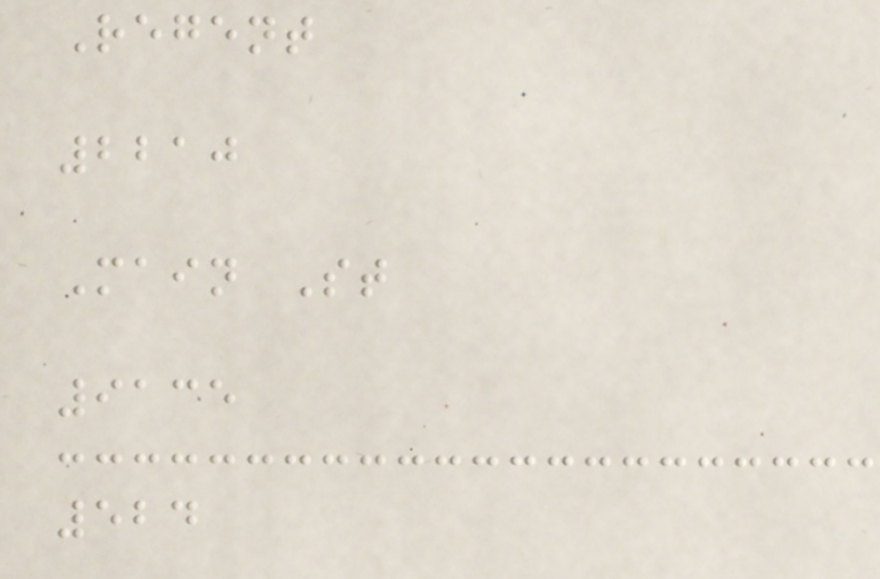Regent
2210
Main St
9135
524
